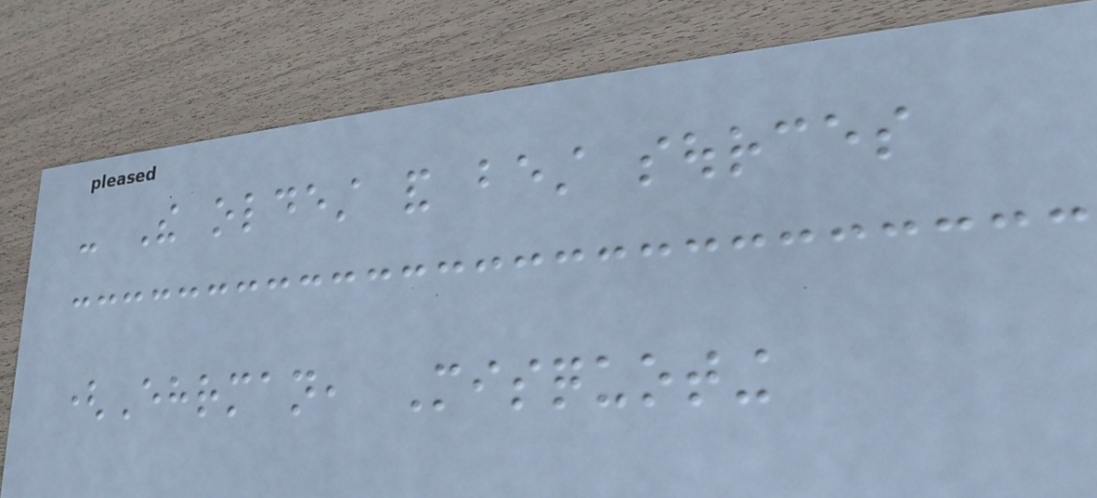- The oldest and best sources
(Ehrman, Misquoting
